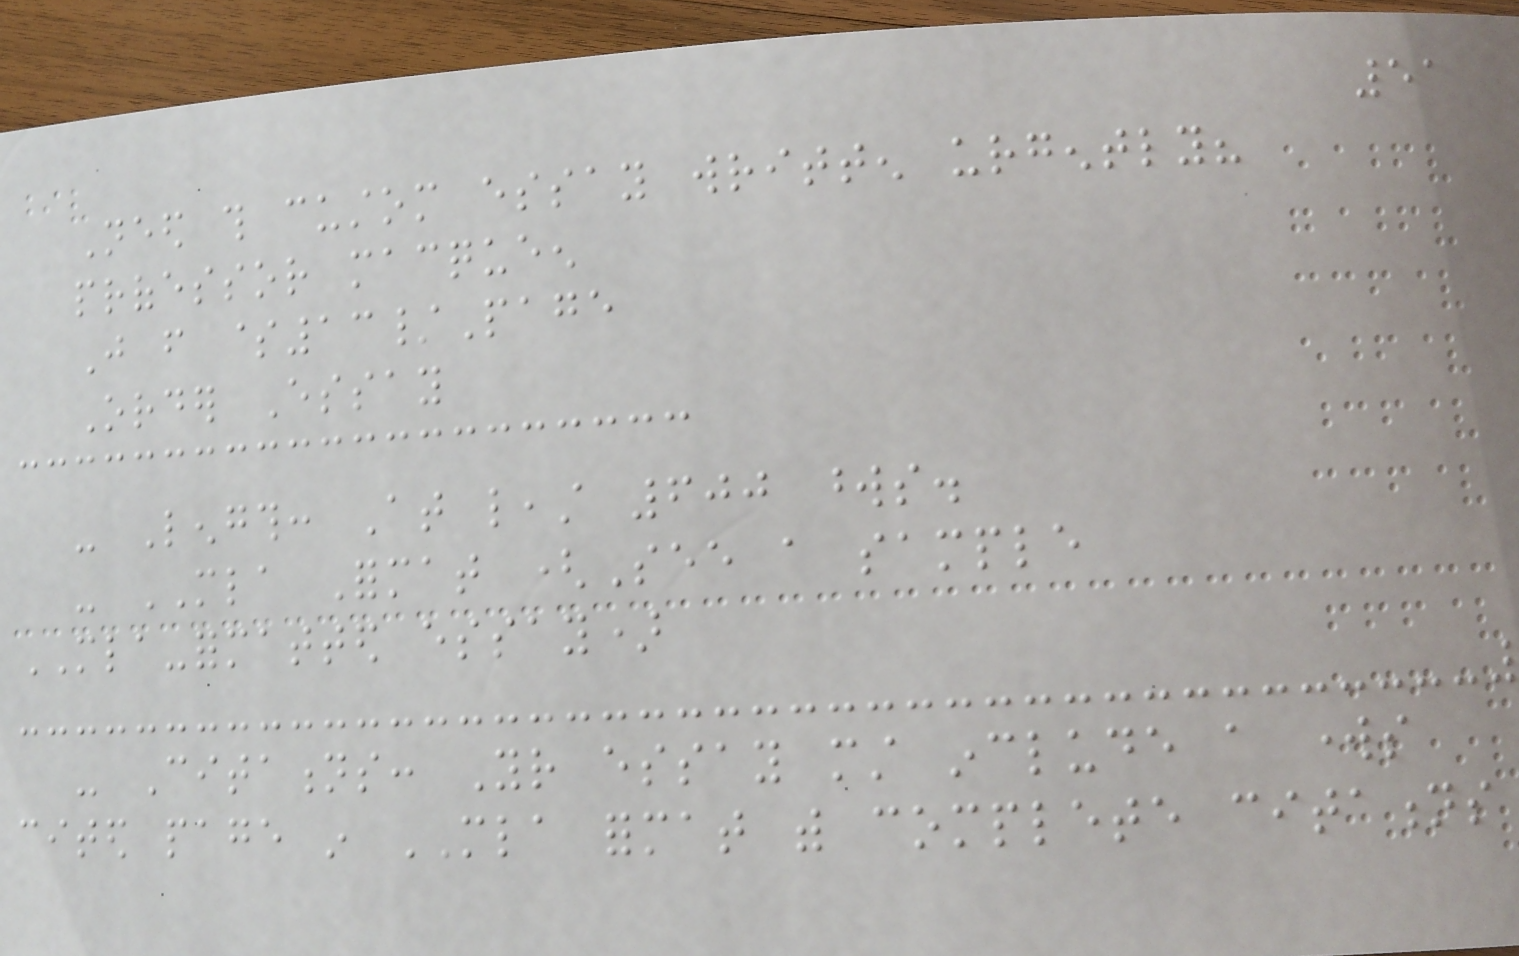51
Need this custom essay written urgently?
professor macqueen
Just from $13/Page
Order Essay
- Length: At least 600 words.
- MLA Format (See a sample
MLA-formatted essay)
- Citations: Your essay must include a works
cited page in MLA format with complete citations
